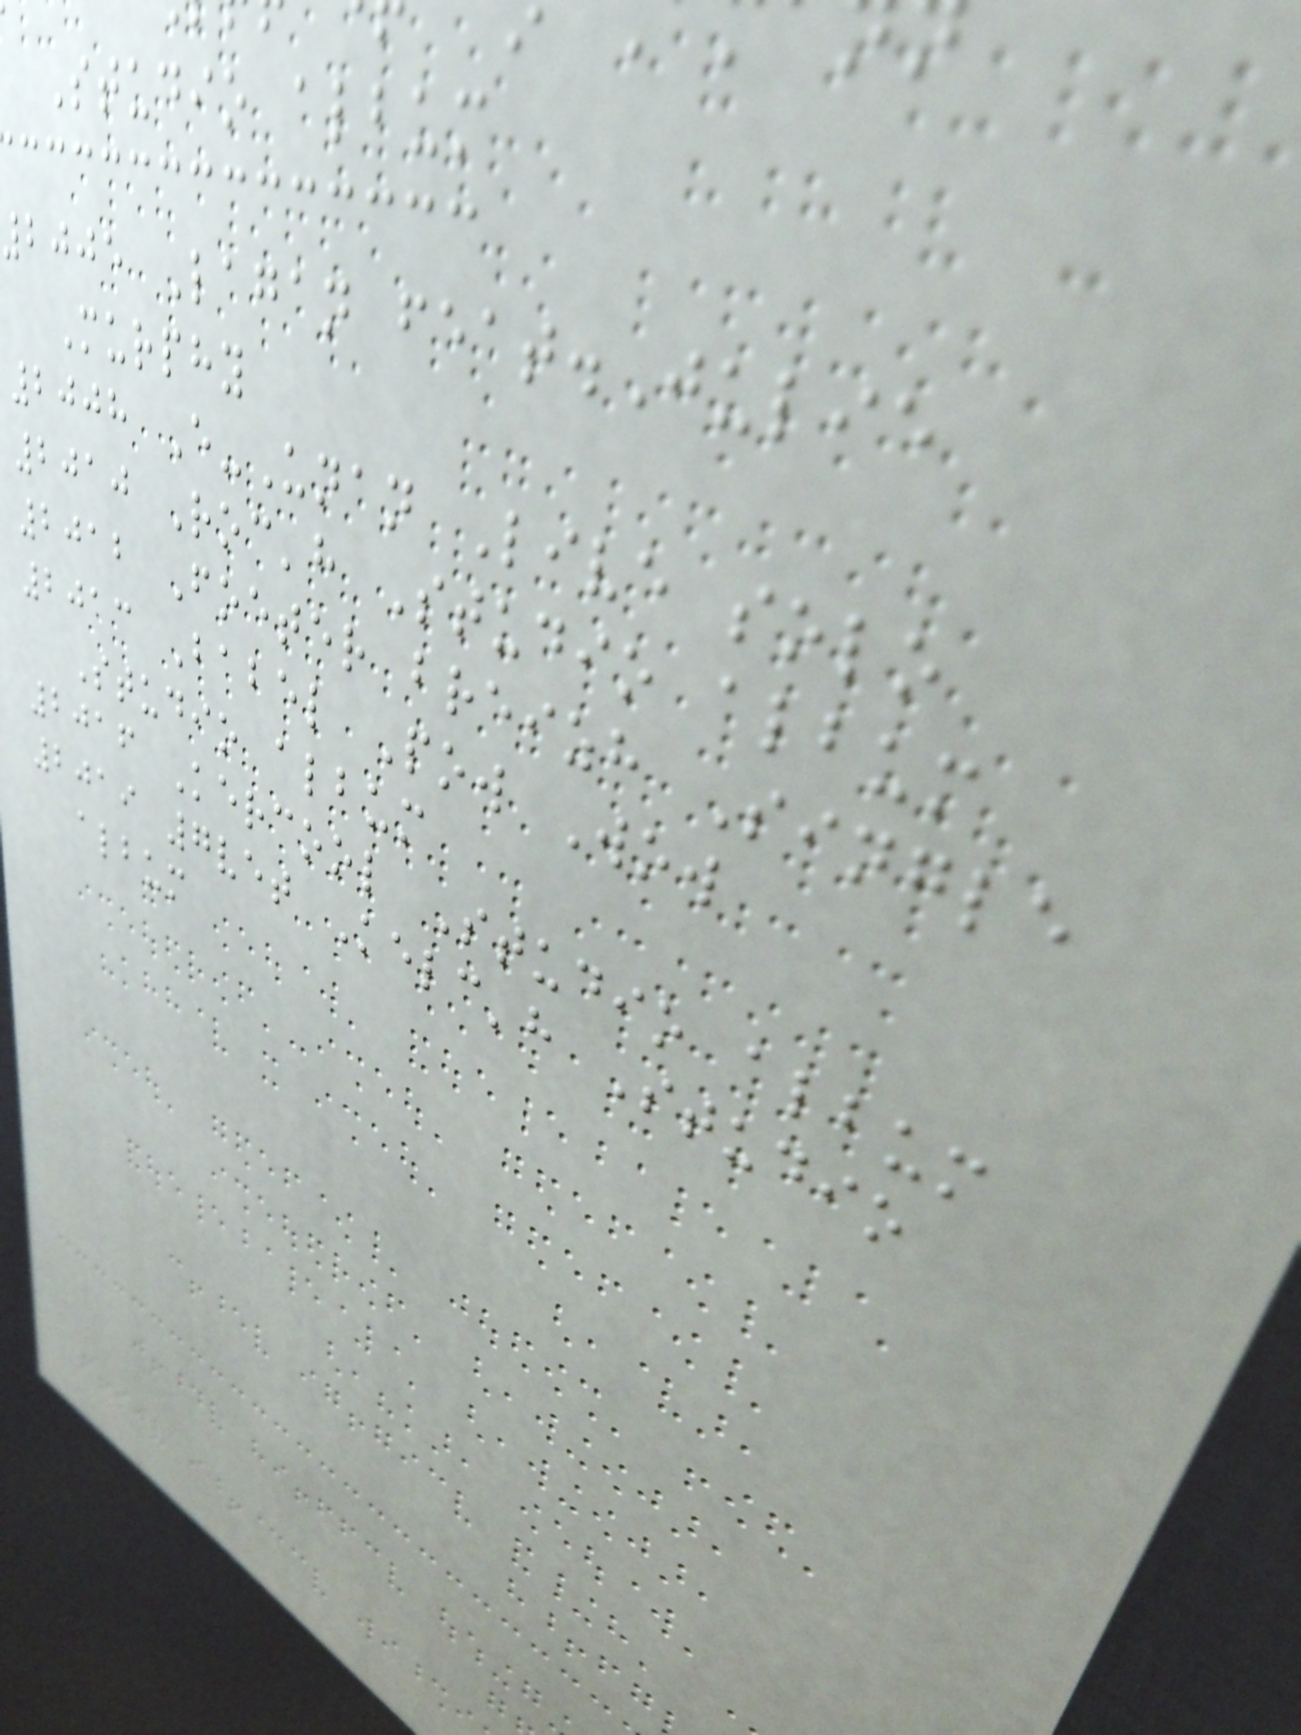Studio album
2005 Lagan feat.Julie
Murphy
2008 E-Unan Live solo
2010 Roc'h Studio album
2012 Foeter breizh Single
2013 Babel Pow Wow
Studio album
2016 Kercool Studio album
2019 7vet Kelc'h Studio
album
